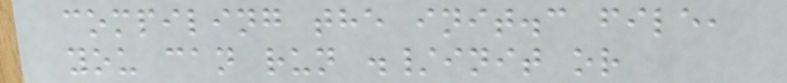compiling the init.c file,
you can run ./init or
